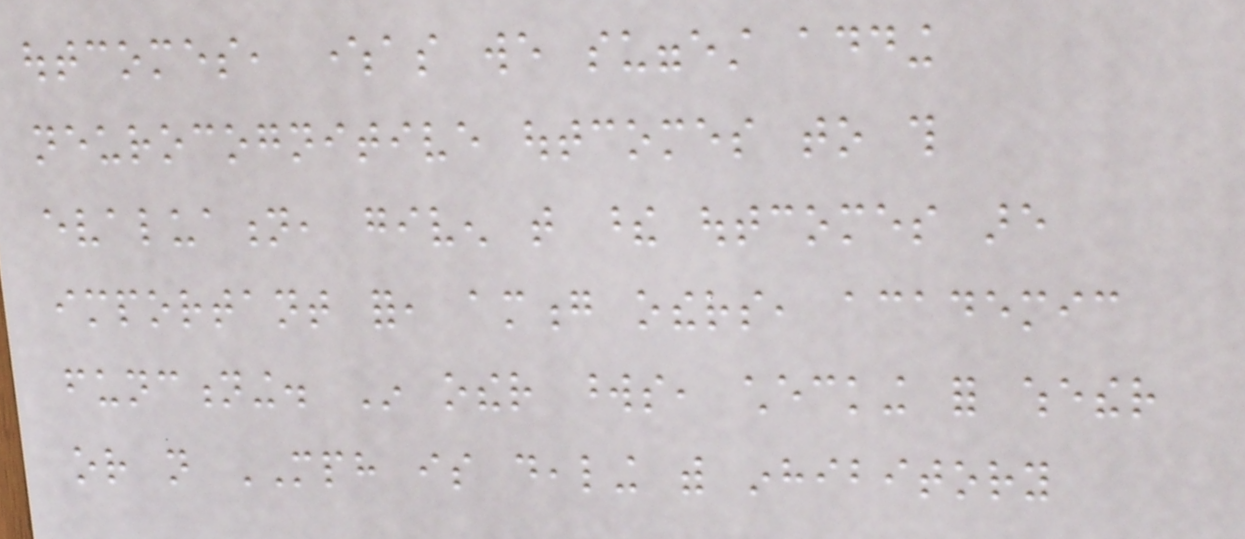outcomes, whereas we suggest adding
neurocognitive outcomes to this
evaluation, given that these outcomes are
important for, among others, academic
functioning. In other words, checking for whether
or not MPH is dealing with inhibitory
